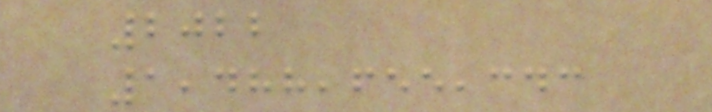2022
1,488,655,343
